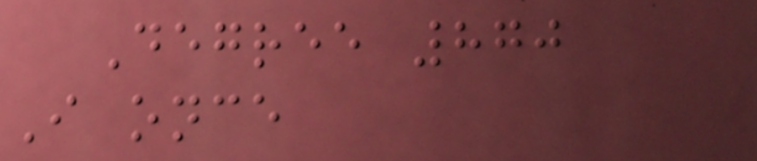Degree 870
I once
